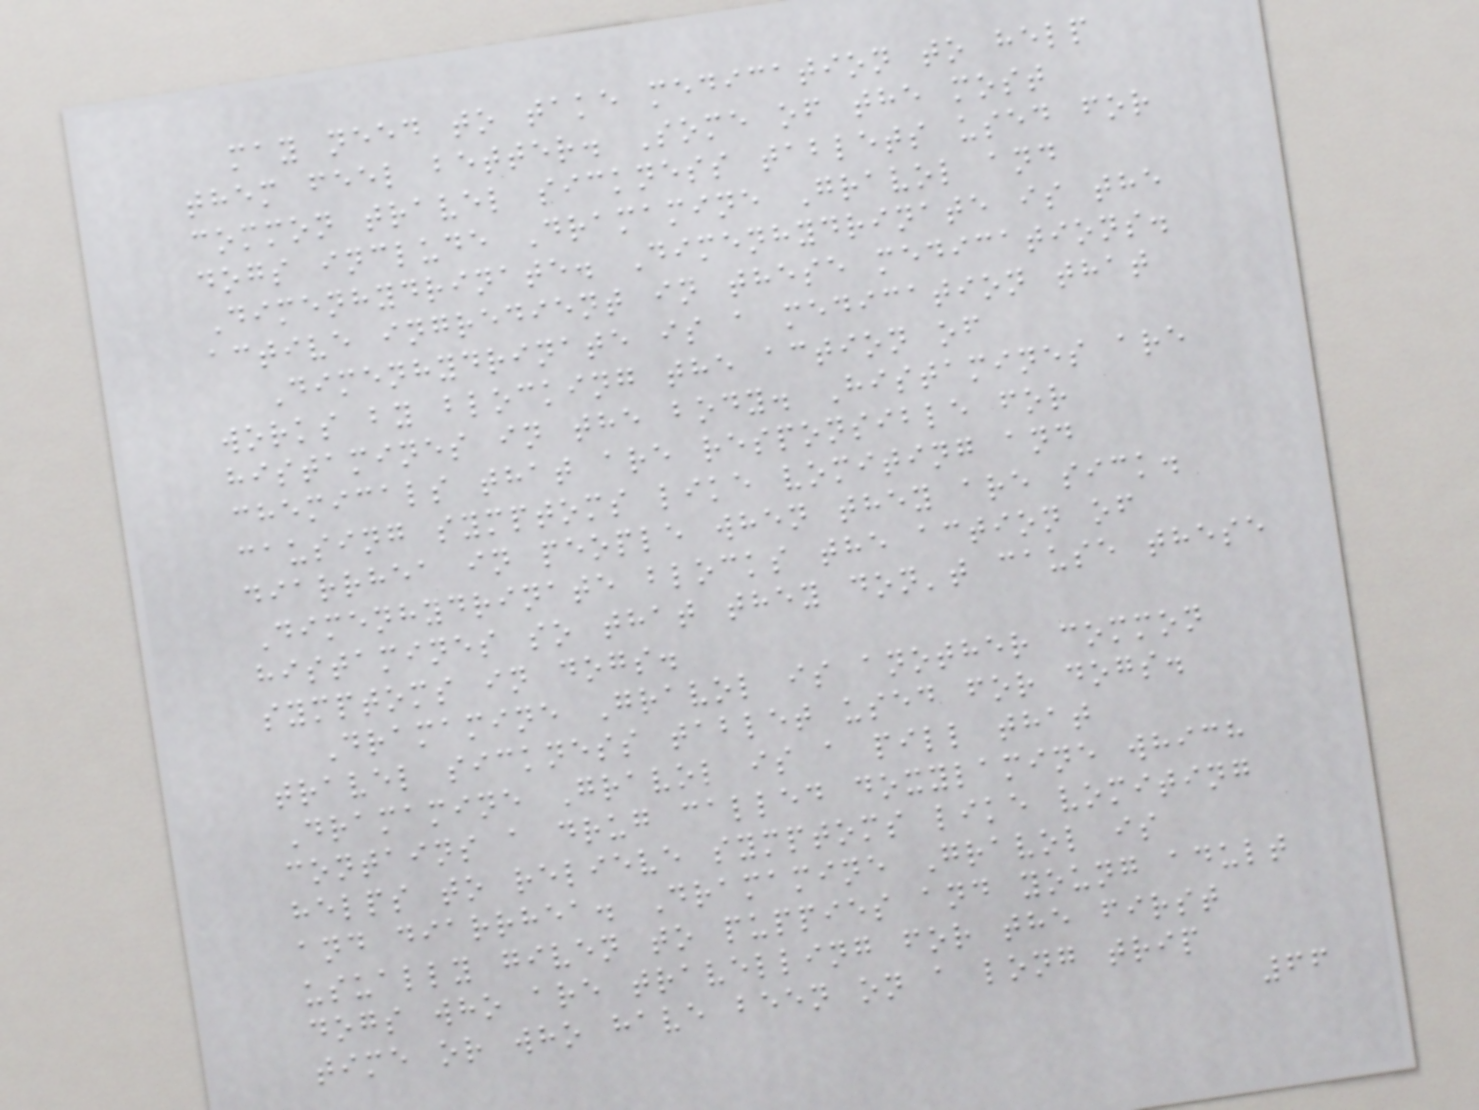may need to take medication to help
them feel better. Some of the most
common travel sickness tablets used for
dogs include Dramamine Gravol and
Dimenhydrinate. Dimenhydrinate is the
active ingredient in these medications.
Dimenhydrinate is a medication that
works by blocking the action of
histamines in the body. Histamines are
chemicals that are responsible for
causing symptoms like vomiting and
diarrhea in people when they are sick.
Dimenhydrinate blocks the action of
histamines so that they don't cause these
symptoms in dogs.
Dramamine Gravol is another common
travel sickness tablet used for dogs.
Dramamine Gravol is a pill that
contains a drug called doxylamine which
helps to relieve symptoms like vomiting
and diarrhea. Dramamine Gravol is
usually given to puppies and young adult
dogs who are travelling for the first
time or who have been on a long trip
66
